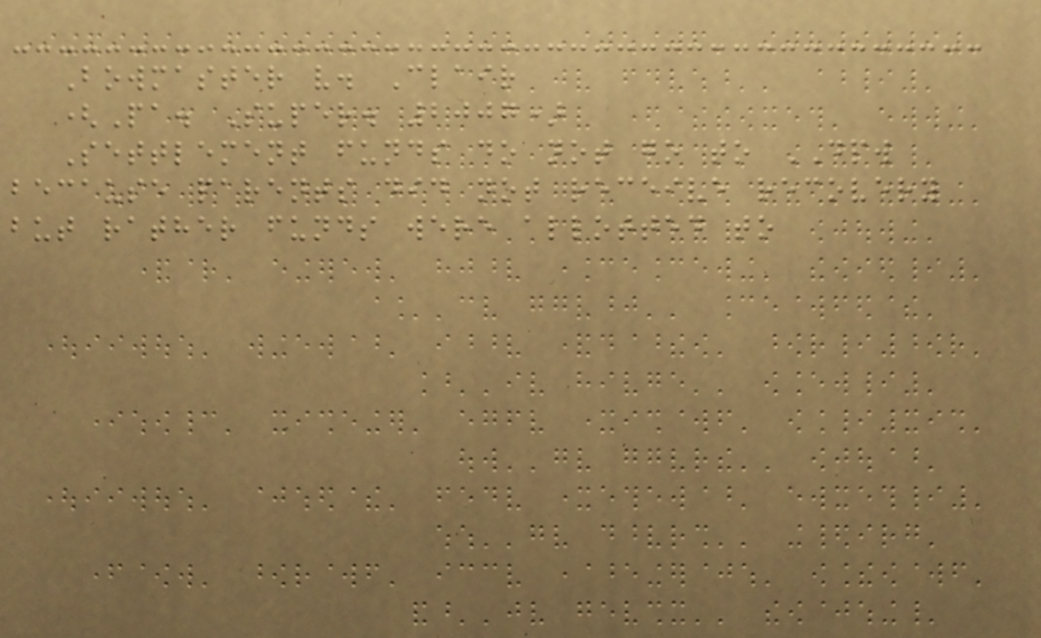Bowmaster v. Clair
(Pa. Super. 2007)
Settlement funds do not go to DPW
because parents did not receive recovery
but rather funds were allotted to
